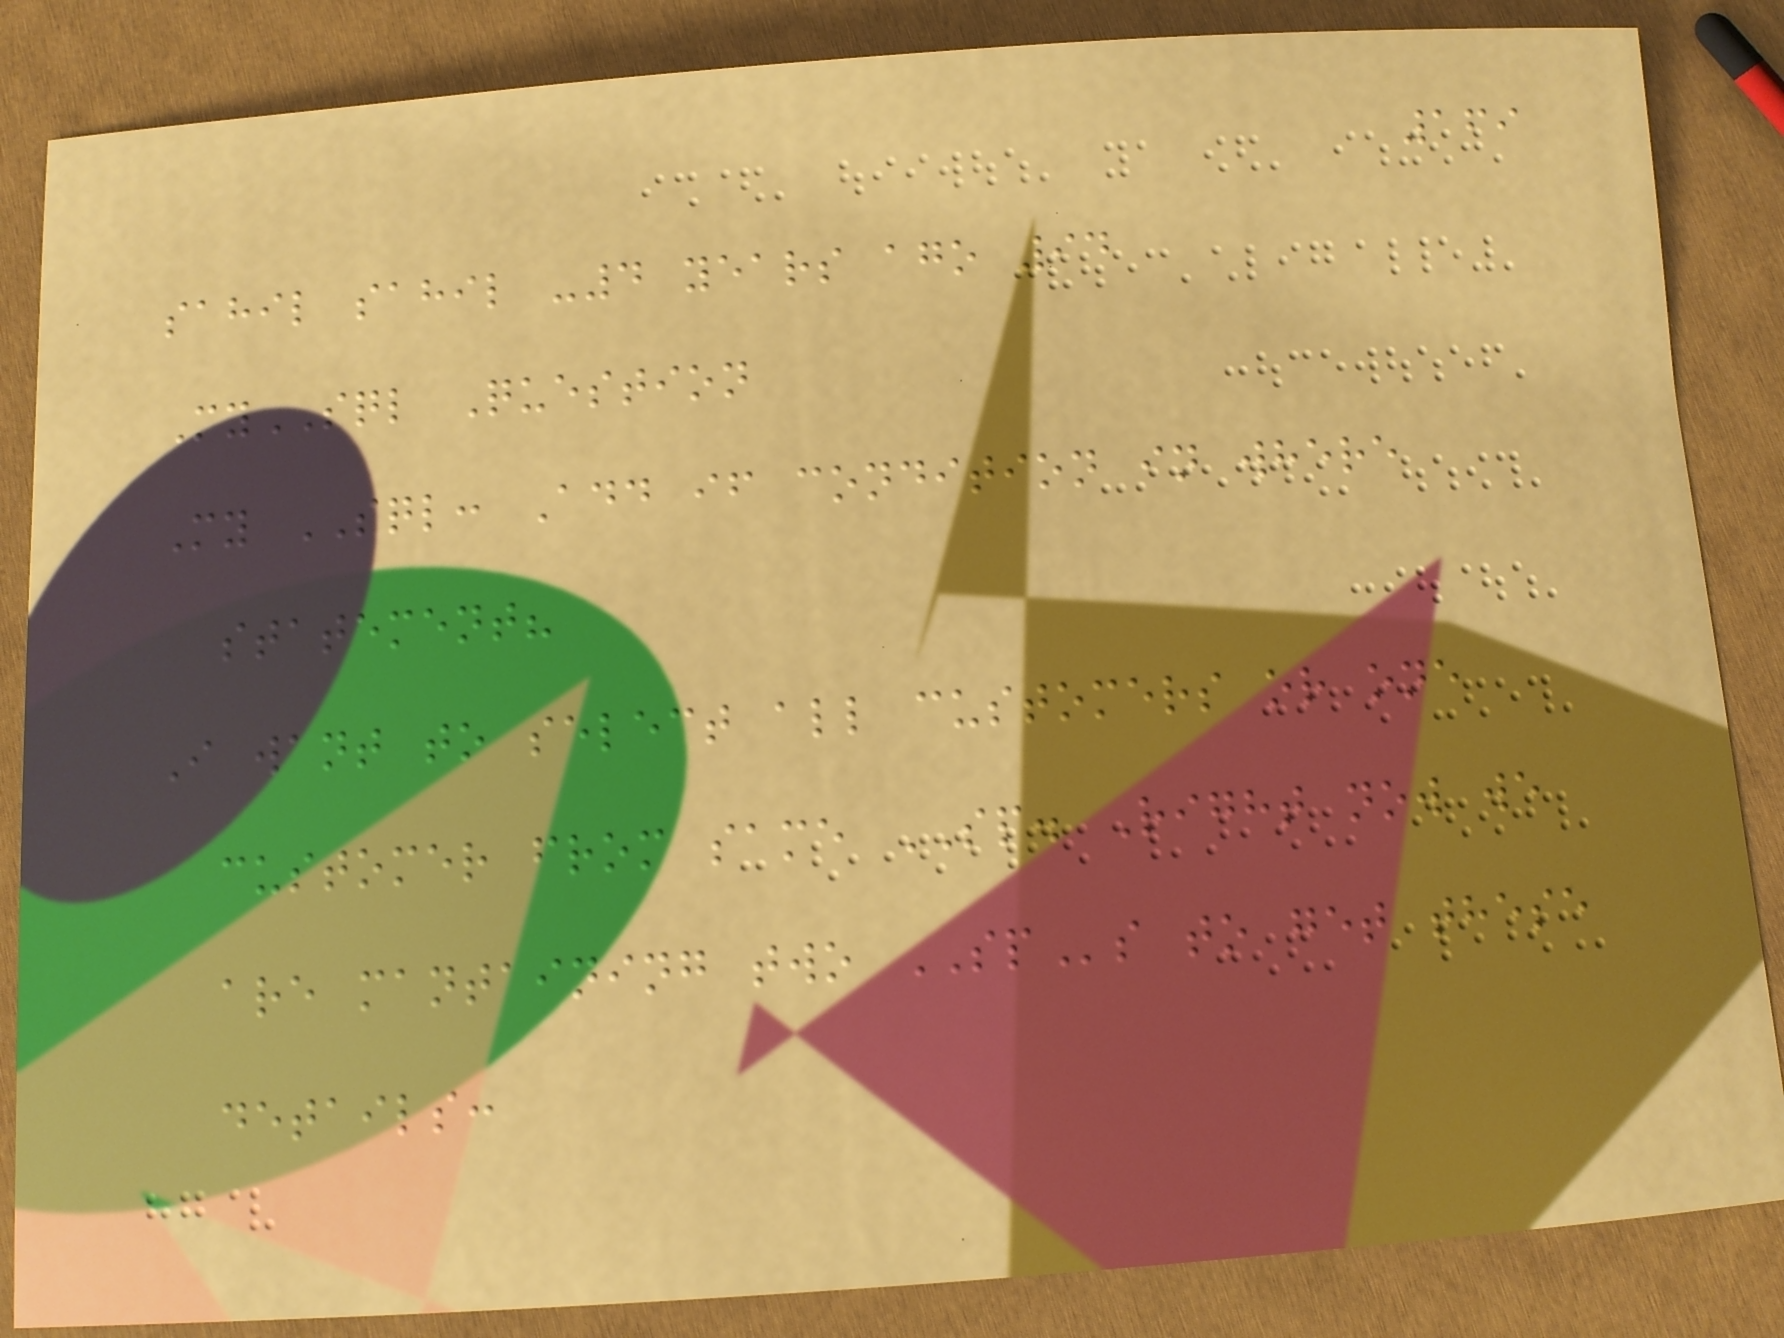169
sahil sahil -4 years ago 94
MySQL Question
My SQL: Add if condition in where
statement?
I want to select all customers or one
customer from same SP. Right now we
are mantaining two SPs to get these
details:
